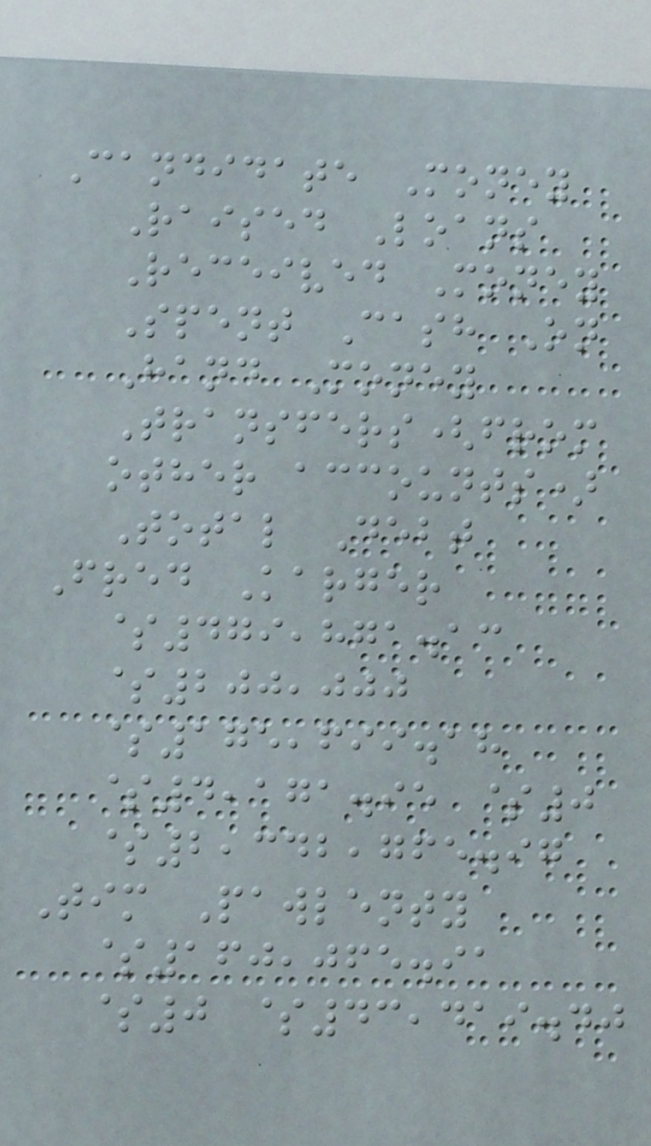Candidate Money
Raised Loans
Received Money
Spent Cash On
Hand Money
Transfers(from
other accounts)
Total Debt
Fred Karger
$479,871.13
$200,000
$175,699.18
$4,171.95 $0
$2,342,765.97
Tim Pawlenty
$160,065.91
$0 $43,419.40
